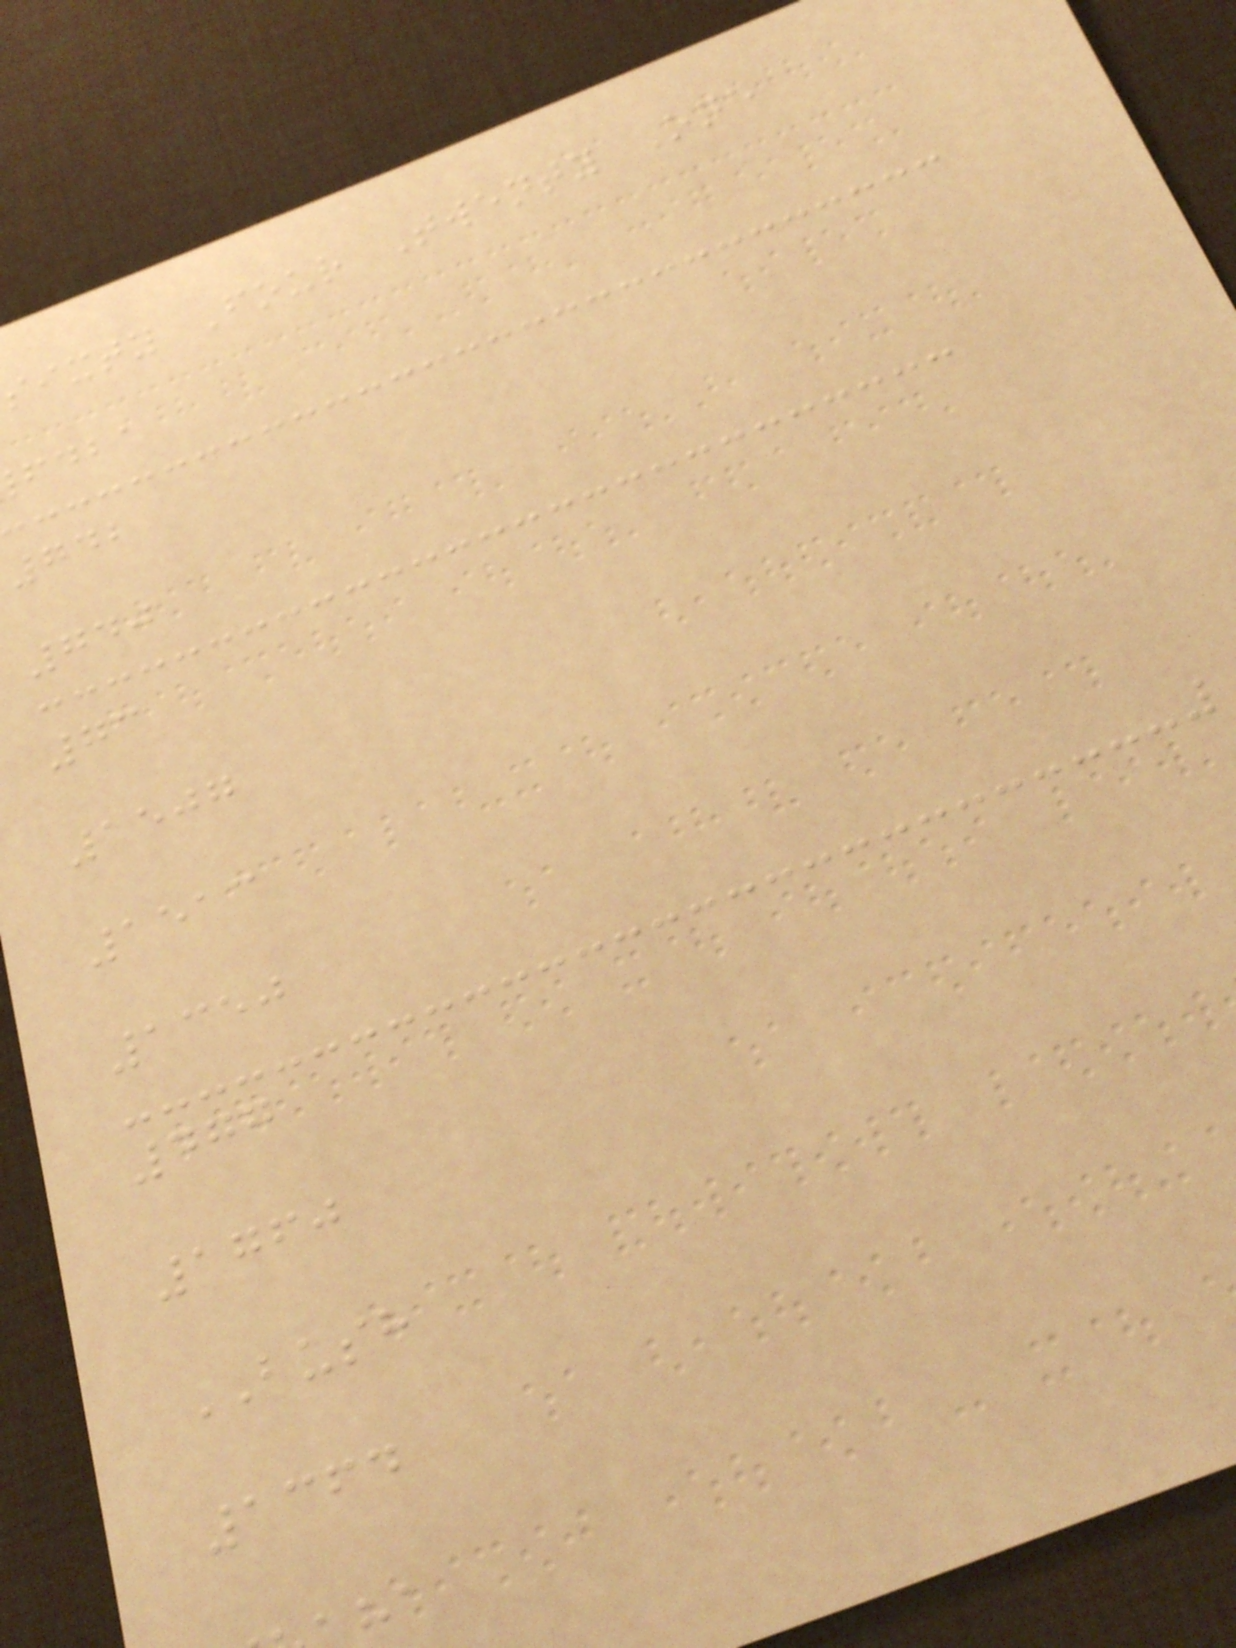sixty Four Twenty One
fdba
742
740
73
1507
1513
1350
477
1760
BUSH
1364
